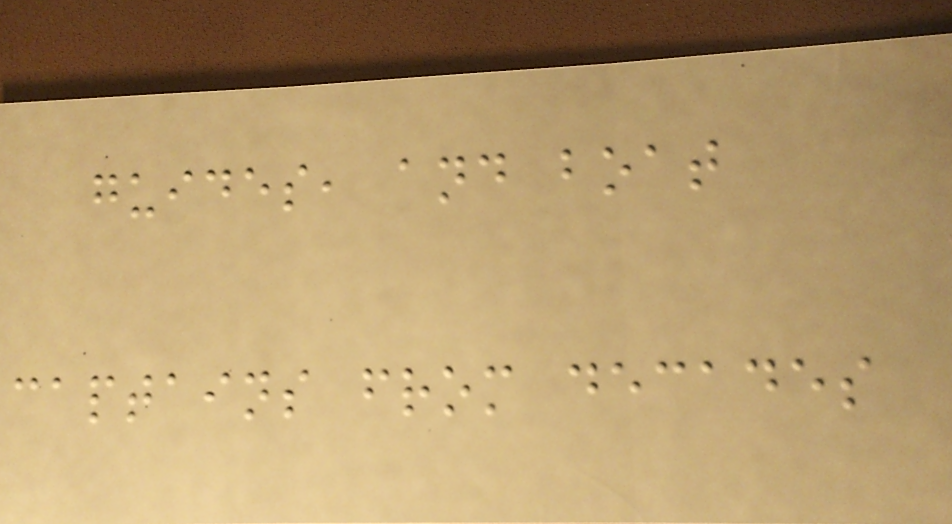guides, and boat
captains from decades
